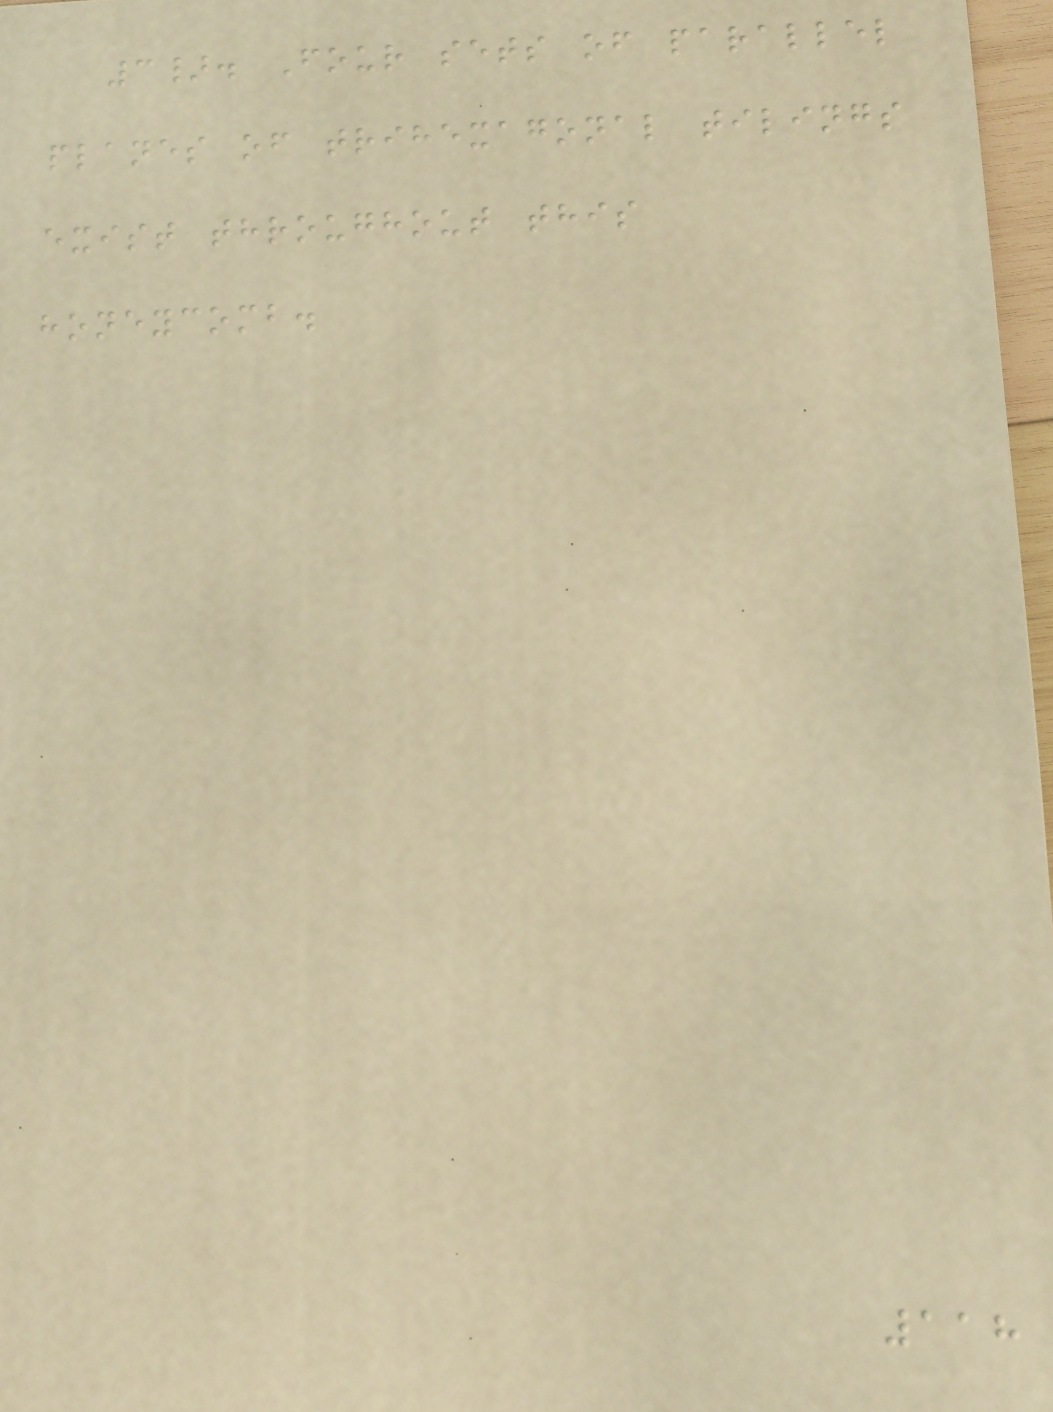3}. Four sets of parallel
planes of trihexagonal tilings
exist throughout this
honeycomb.
118
